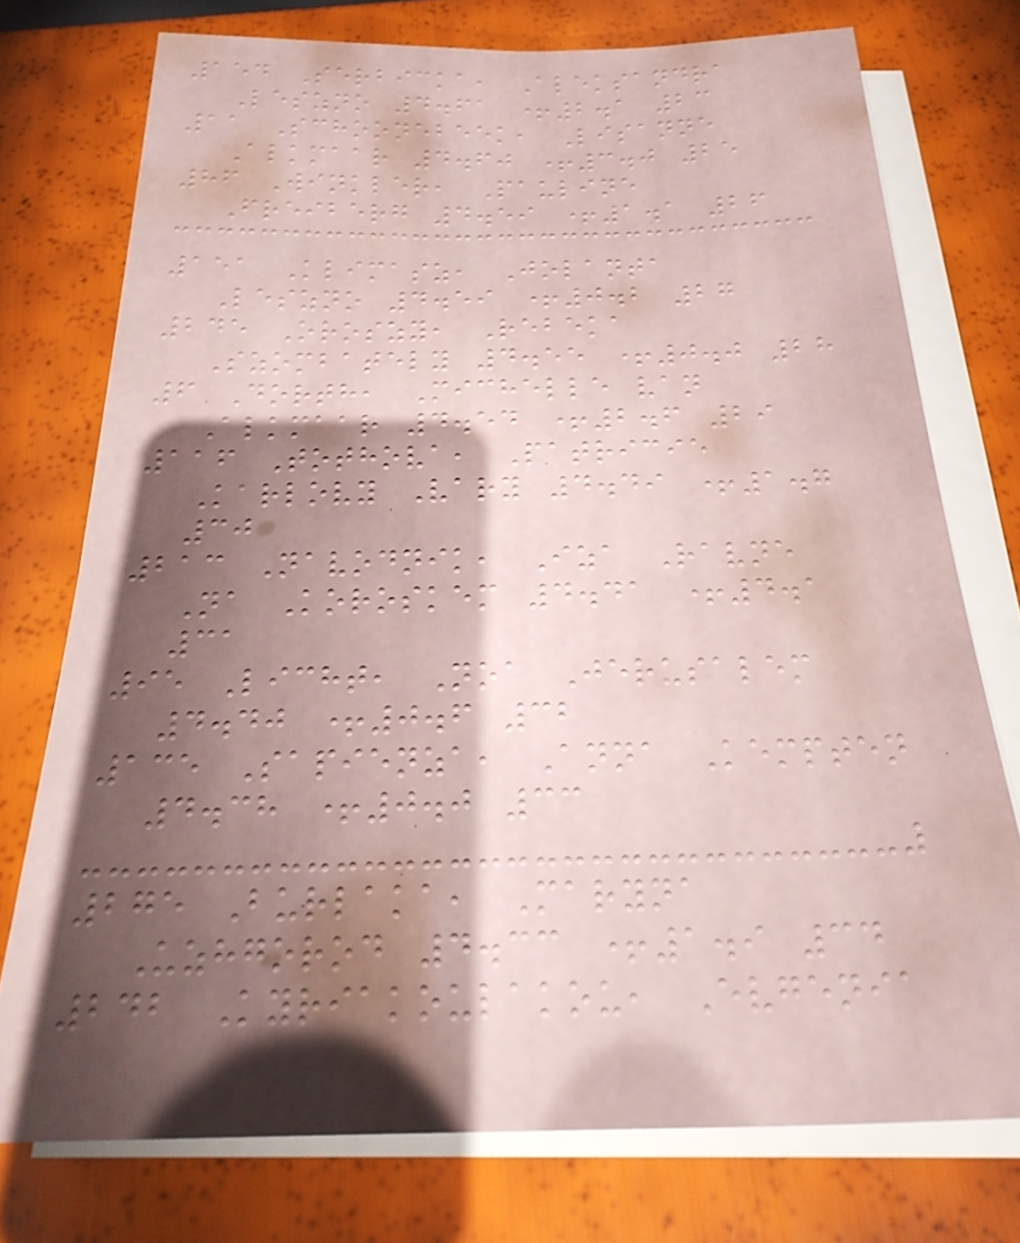154 Serbicka, Aleksandra
Leszno 4.61 +2.1 23
11 Schoonebeek, Lisanne
Alkmaar 4.60 +3.0 25
86 Winkler, Pauline
Freiberg 4.59 +1.1 26
151 Klimasz, Jolanta
Leszno 4.59 +0.2 27
245 Oroszy, Rebeka
Szombately 4.55 +0.0 28
6 Dorth, Michelle van
Alkmaar 4.54 +2.6 29
116 Tothova, Patricie
Karlovy Vary 4.49 +1.7
30
213 Navodnik, Iza Ravne
Na Koroskem 4.41 +4.1
31
95 Licht, Noa Jerusalem
4.40 +0.6 32
135 Sapienza, Anna Kempten
4.38 +0.0 33
275 Burlaka, Maryna
Uzhgorod 4.33 +1.9 34
242 Kyriakoulakou, Evgenia
